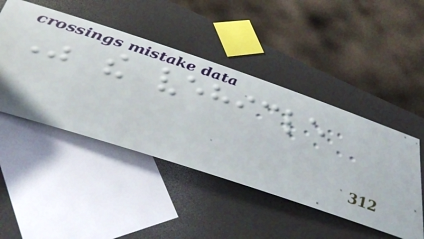Was the vehicle
